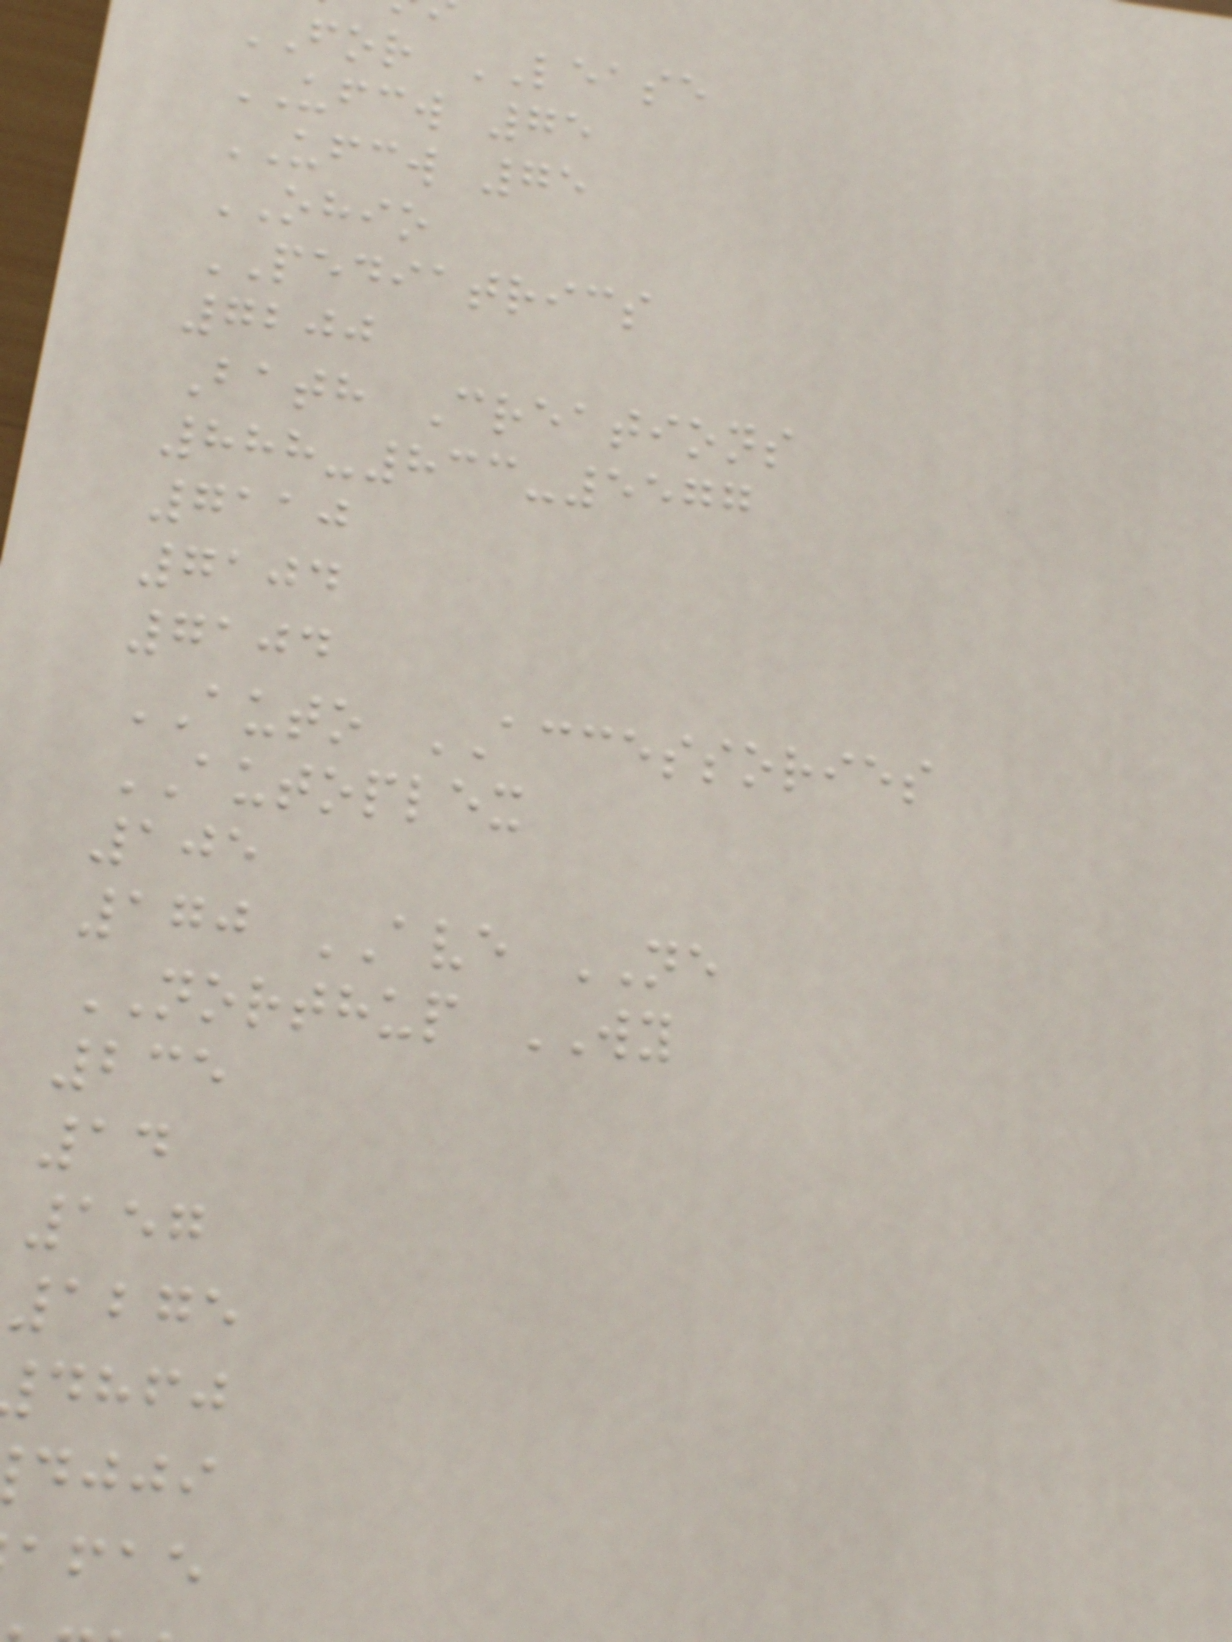FOR LEASE
UFCW 75
UFCW 75
OHIO
PEDIATRICS
7200
Bath Creations
888-833-5577
7110
7104
7104
AUTO ACCESSORIES
AUTOPLEX
105
170 AVE NE
NORTHUP WY
235
14
157
1275
dhfj
djji
afae
